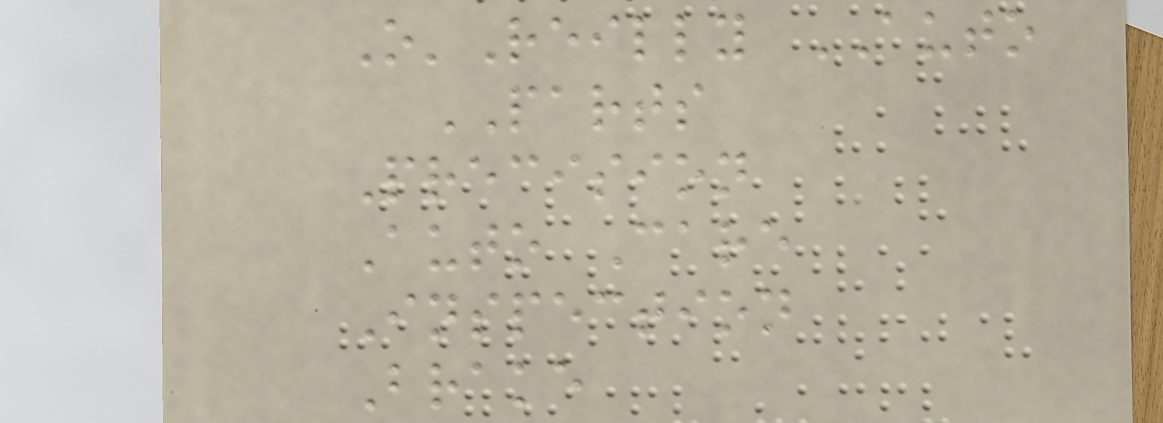O'Reilly AUTO
PARTS
Precision
Auto Care
Inspection
Brake
